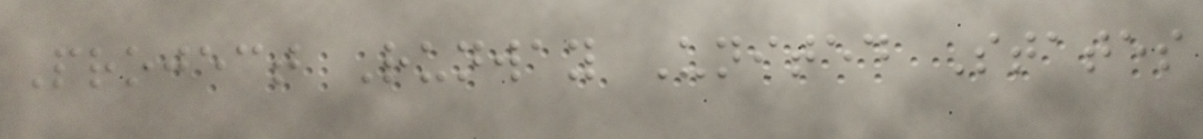Project Runway United States
